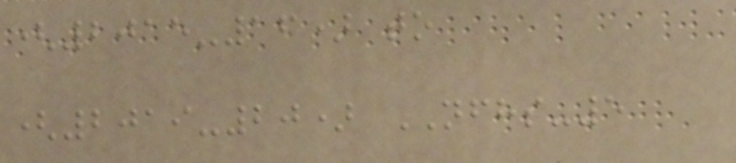(2015-16) to
(2019-20) NFHS-5
